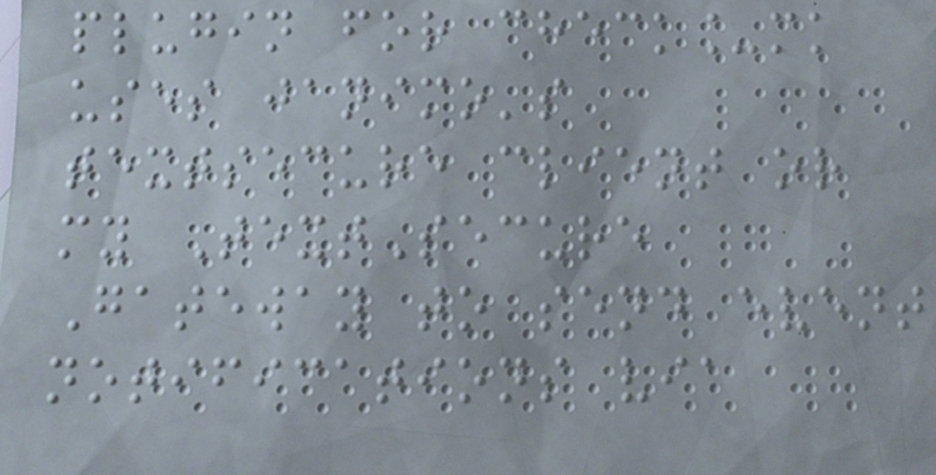plugin for check_mk
uses janimo's
textsecure client or
my TextSecure
Gateway to send event
notifications via
